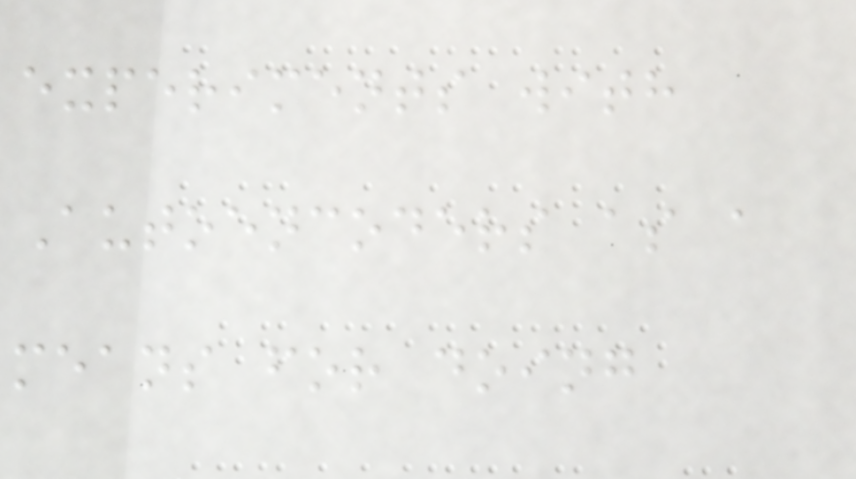experiments with
Autoencoders as a
means for doing
